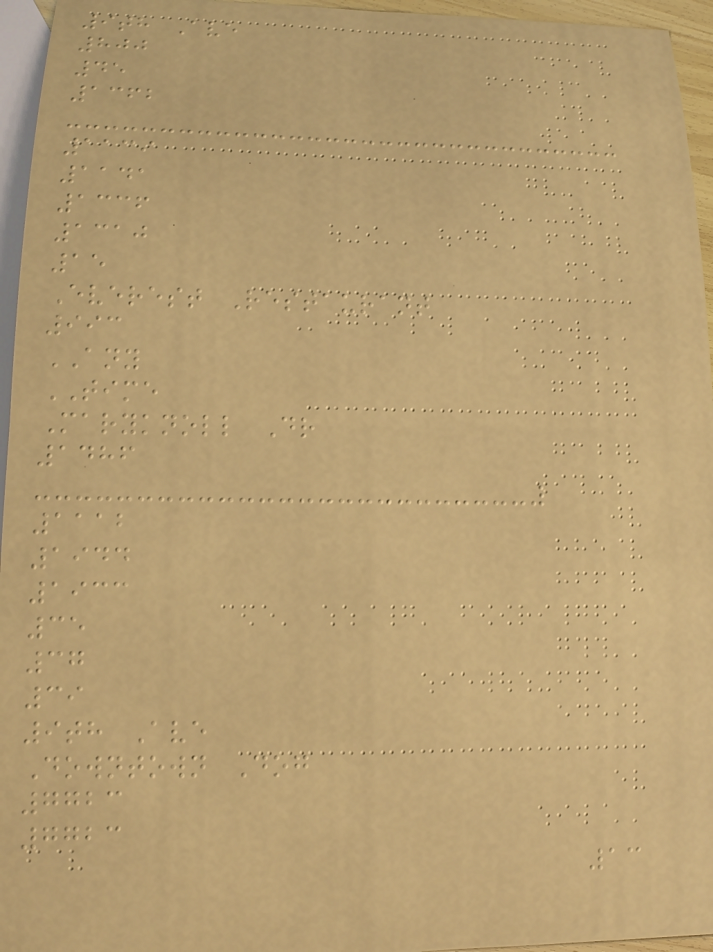9th Ave
800
45
1362
1139
1141
1336
1310
15
Everest Restaurant
993
ANY
TIME
Maryknoll Dr
1486
1112
1944
1933
35
37
39
9th Ave
Downtown Dog
7723
7723
13
